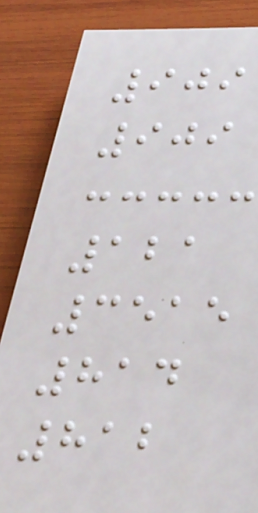909
909
121
3515
814
812
